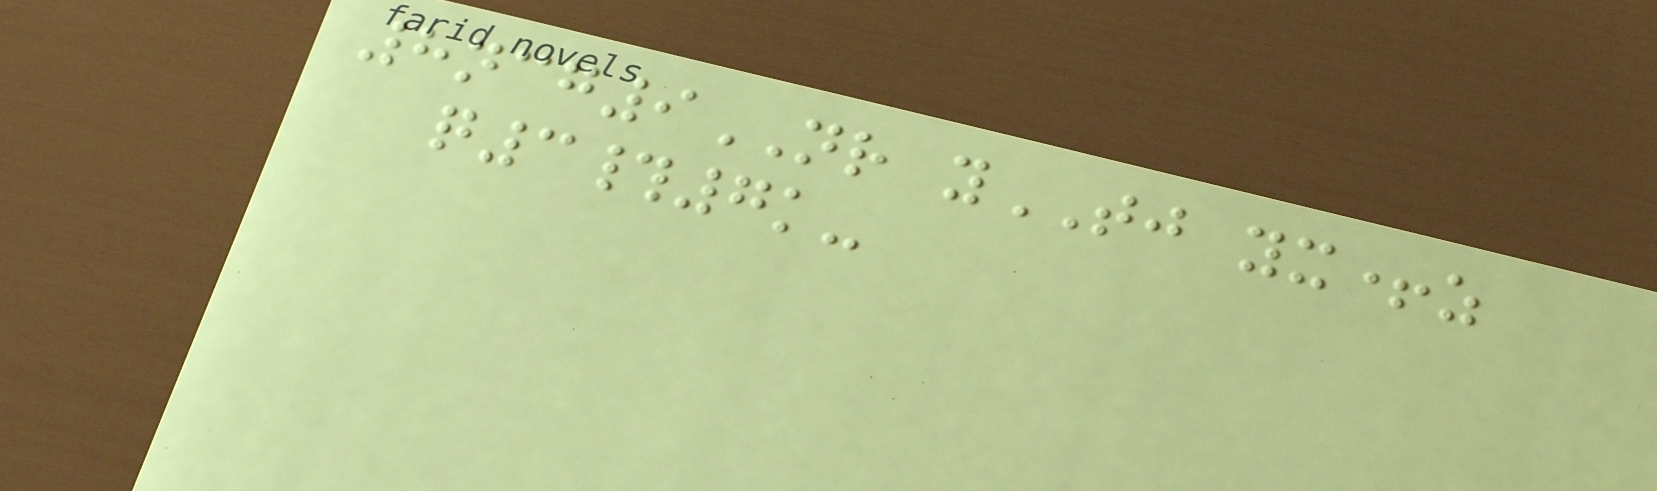8ncg9NR yTJ yx+z
q3#7k-
